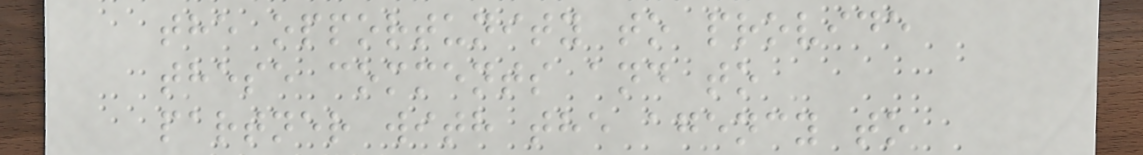the opportunity to provide
these comments and to
partner with the agency to
